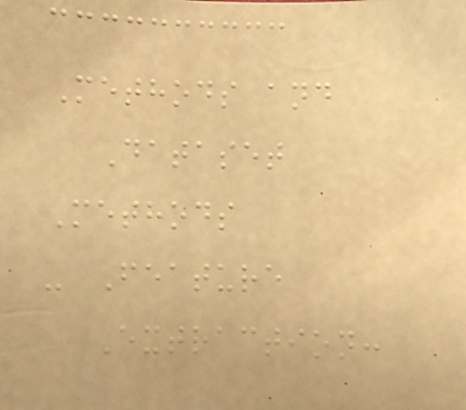Methods and
Dataset
Methods
- Feature
Extraction:
